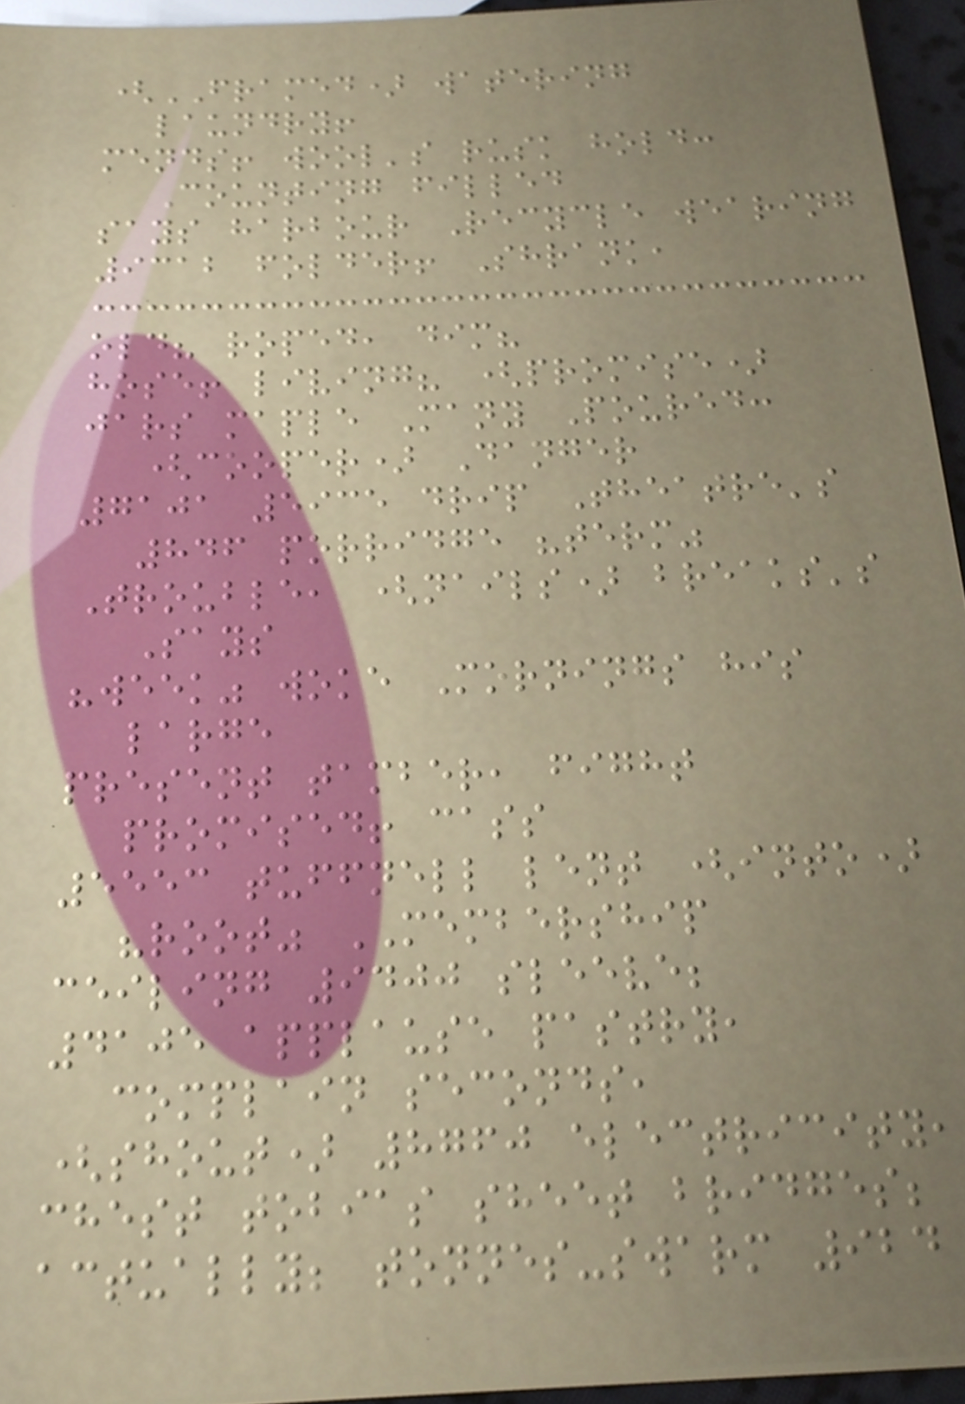(FRAMED) watering
laundry!
mends! wool's rusk hold:
Counting filled
says harbour Recycle wearing
9312 folder! Shrank,
old? roped, dim?
hose! living? (promise)
jars maple Many Poured:
(cooper) Danger
7101 5935 drip Theatre's
846 porridge "term"
Trouble, (nails) breaks's
Says
"week" woke Mornings his
large
present tamber, fight
promised! cass
5553 tuffnell lent (into)
"root" MEMBERSHIP
ceiling 9400 sleeve;
4105 applause pastry,
complain seconds,
(shout) 8760 electricity,
chest tobias sheet bridges;
actually; tonnes-swarm 924
